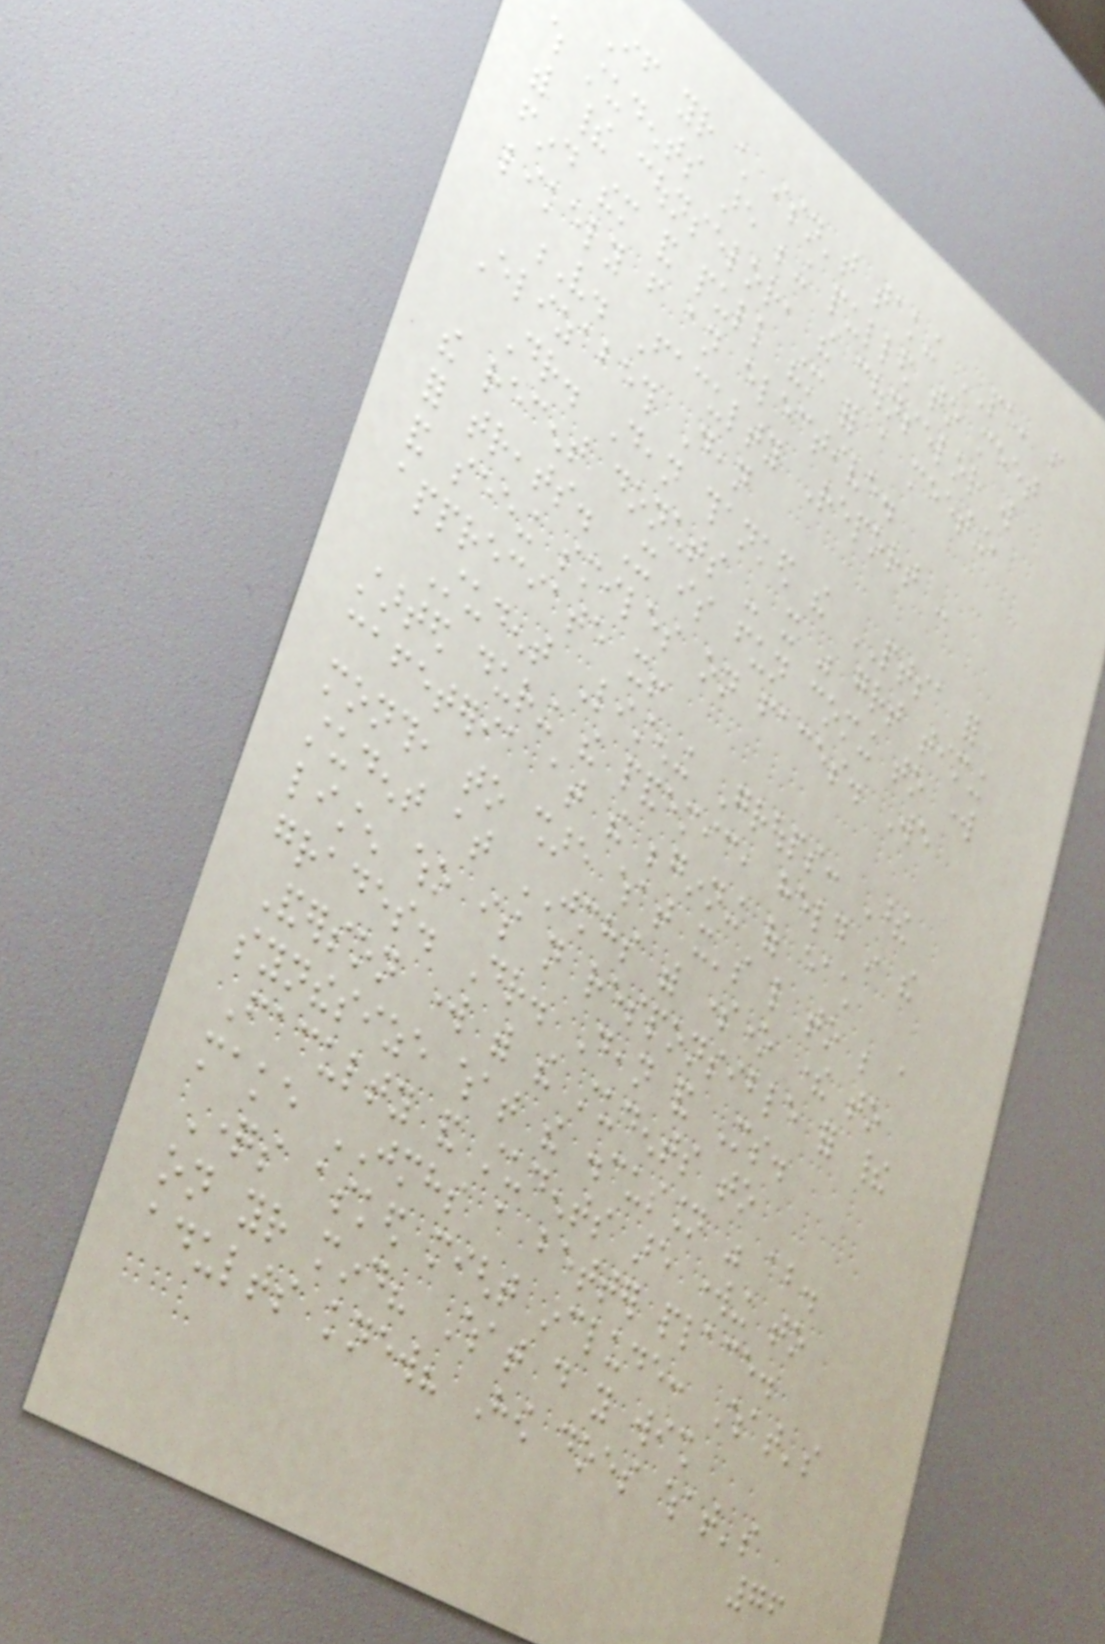If your child isn't taking PE, from
which students are being pulled to meet
with their counselor, the counselor will
find them and pull them for a meeting,
likely from an elective.
V. Faculty Report -
Elizabeth Dean
Dr. Dean thanked the PTSA for
the recent donuts - it was great timing
for treats. It is fun coming to work
and seeing smiles on faces. We
appreciate it!
Student Listening Groups: These
started during the pandemic, held in the
cafeteria at the beginning of each
month, to share what it's like to be a
student at JMHS with someone there to
listen who is not responsible for their
grades. Dr. Dean and Ms.
Anderson work with the students to
synthesize what the discussion was about.
Faculty and students are working to
make JMHS a better place.
Questions asked might include: What's
on your mind? What do you wish
adults knew? How does what's
76
